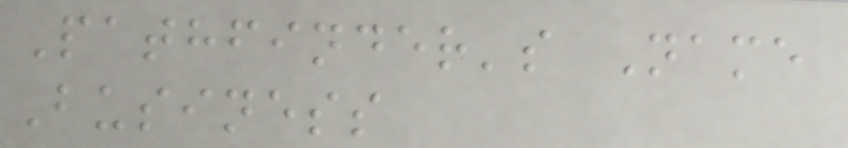Pathfinder's Name
Business
